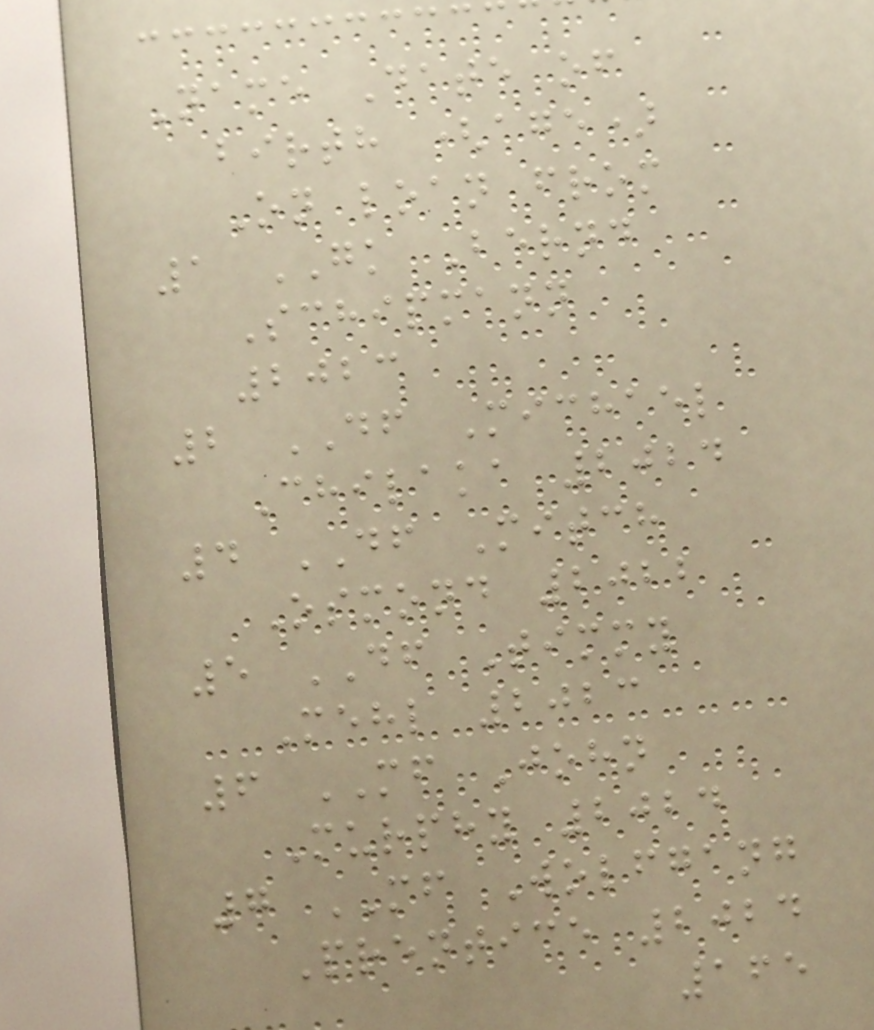Name Date of
birth (age)
On loan from
1 GK Bernd
Schipmann
2023
2 DF Michael
Chilaka 2024
4 DF Mitch
Osmond 2022
5 DF Timmy
Mehl 2023
6 MF John
Murphy 2024
7 MF Wolfgang
Prentice 2024
165
